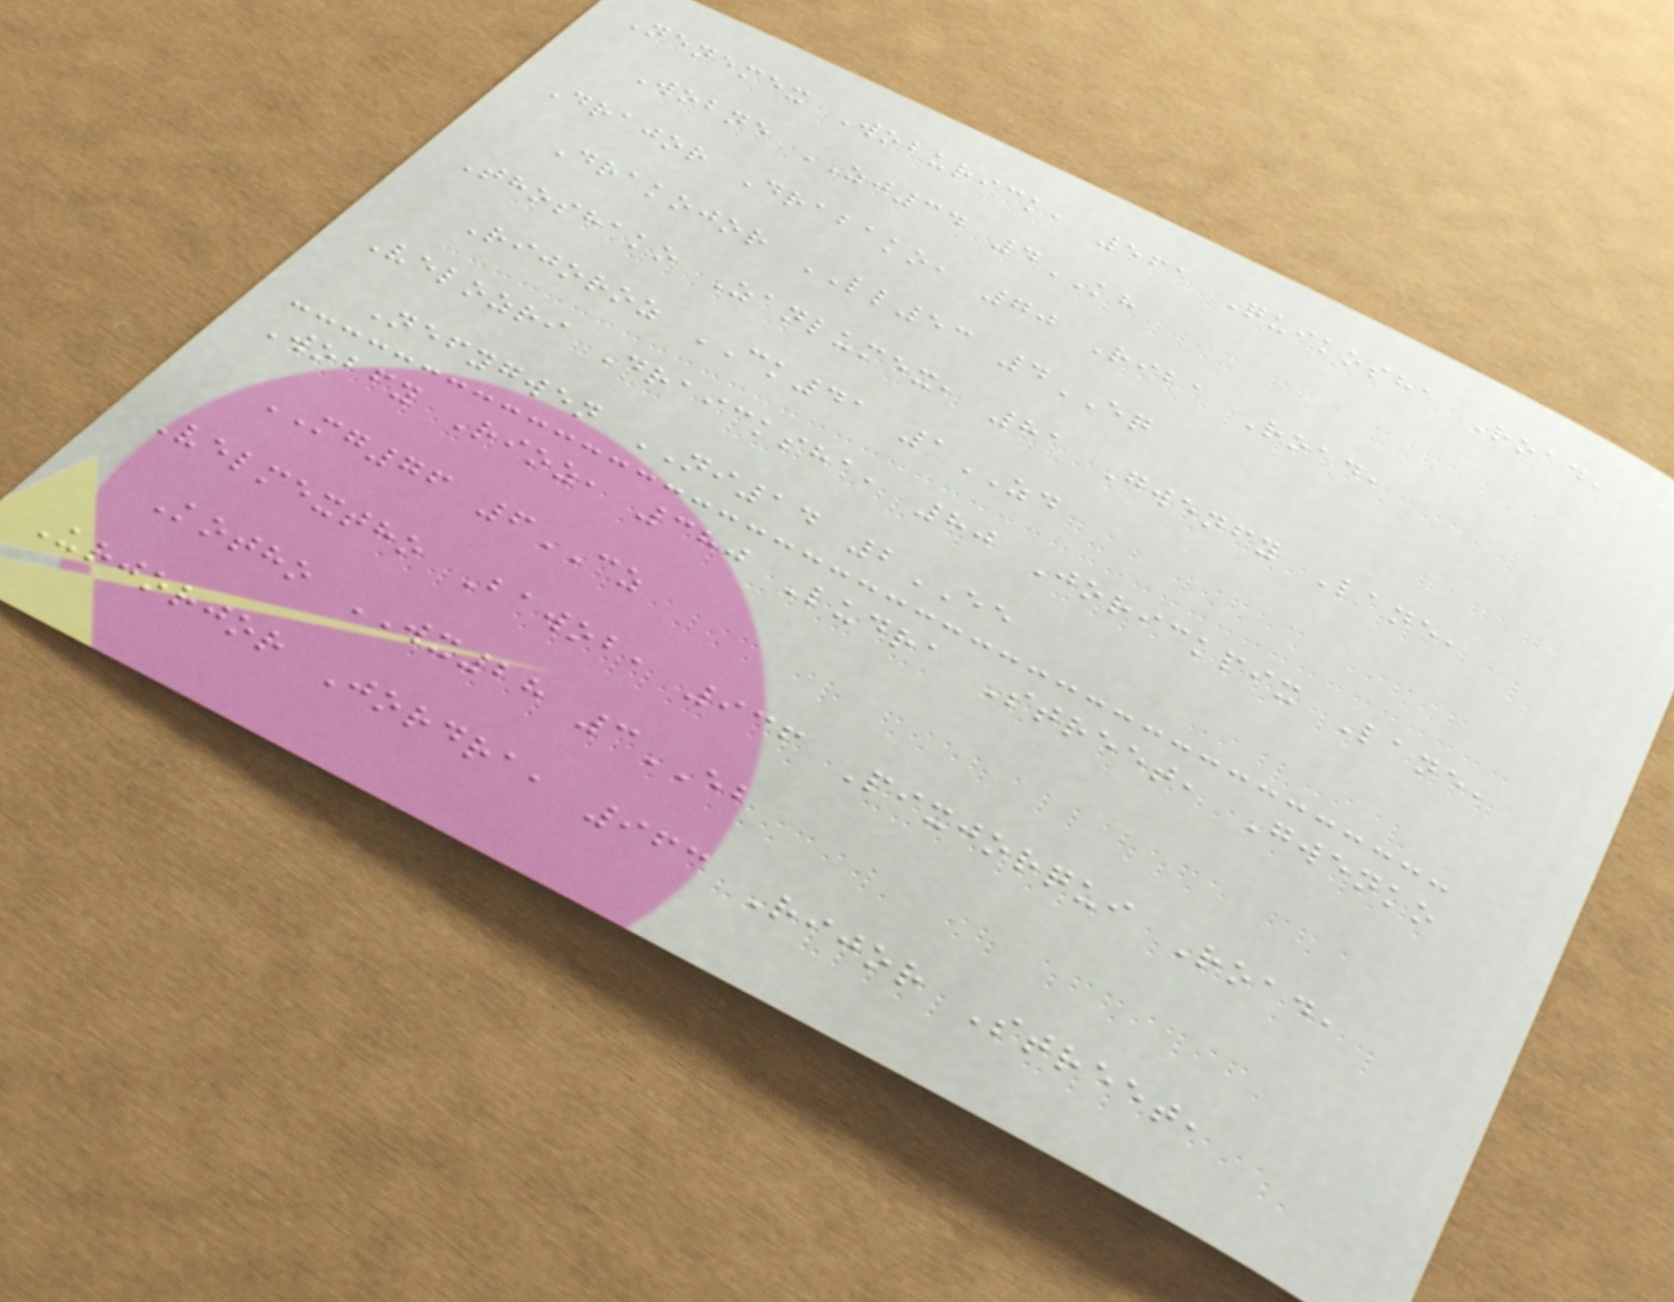Nenemex Woburick, 561 Quikosha Road,
Wobne ZJ34 4KH
Drajor Drabako, 70 Riba Road,
Drakojor LL53 4EQ
Thoshako Zanlumex, 81 Gwenfy Lane,
Rijoroz CK41 1ZD
Velozri Draicksha, 80 Jorickpix Lane,
Nefygwen NI14 2EE
Wobfy Rioz, 380 Ludra Street, Gwenko
MG76 6CZ
Velmextho Bawob, 936 Pixjorqui Road,
Kotho WX28 3EB
Urjorjor Jordra, 963 Rijor Street,
